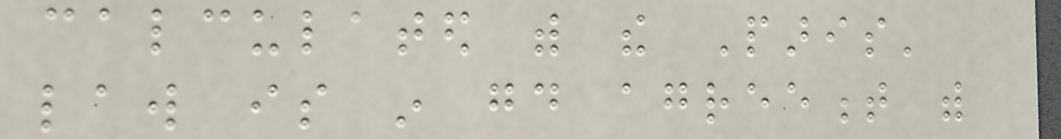calculated with the Paris'
law is in good agreement with
